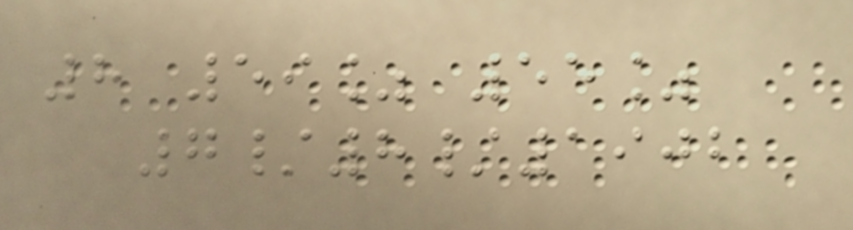8 59% 55%
7/8/1902
